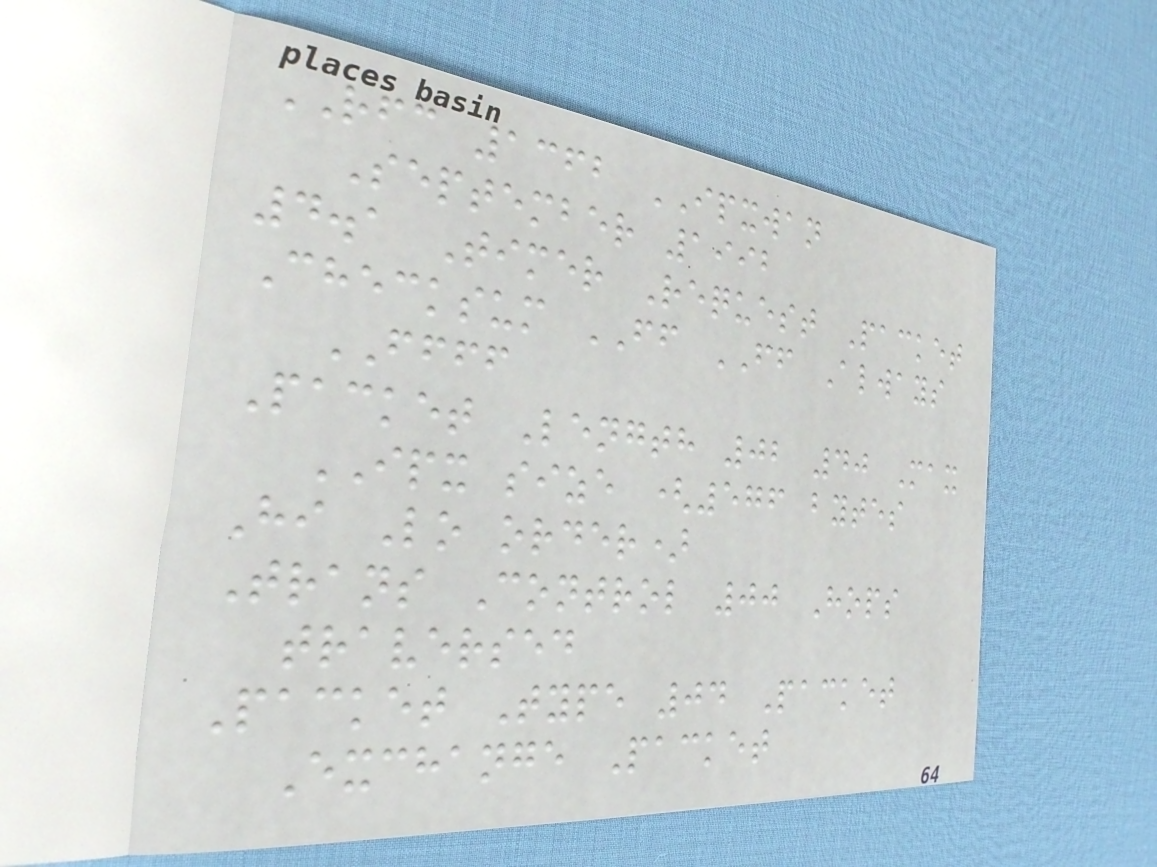RFC 1362 IPXWAN
September 1992
4.1 Timer Request Packet
Checksum FF FF Always
FFFF
Packet Length 02 40 Max
IPX size (576 bytes
Hi Lo order)
Trans Control 00 Hops
traversed
Packet Type 04 Packet
Exchange Packet
